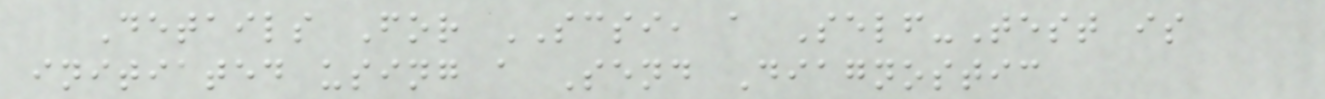Details For SCSI, a Self-Test is
initiated using a Send Diagnostic
